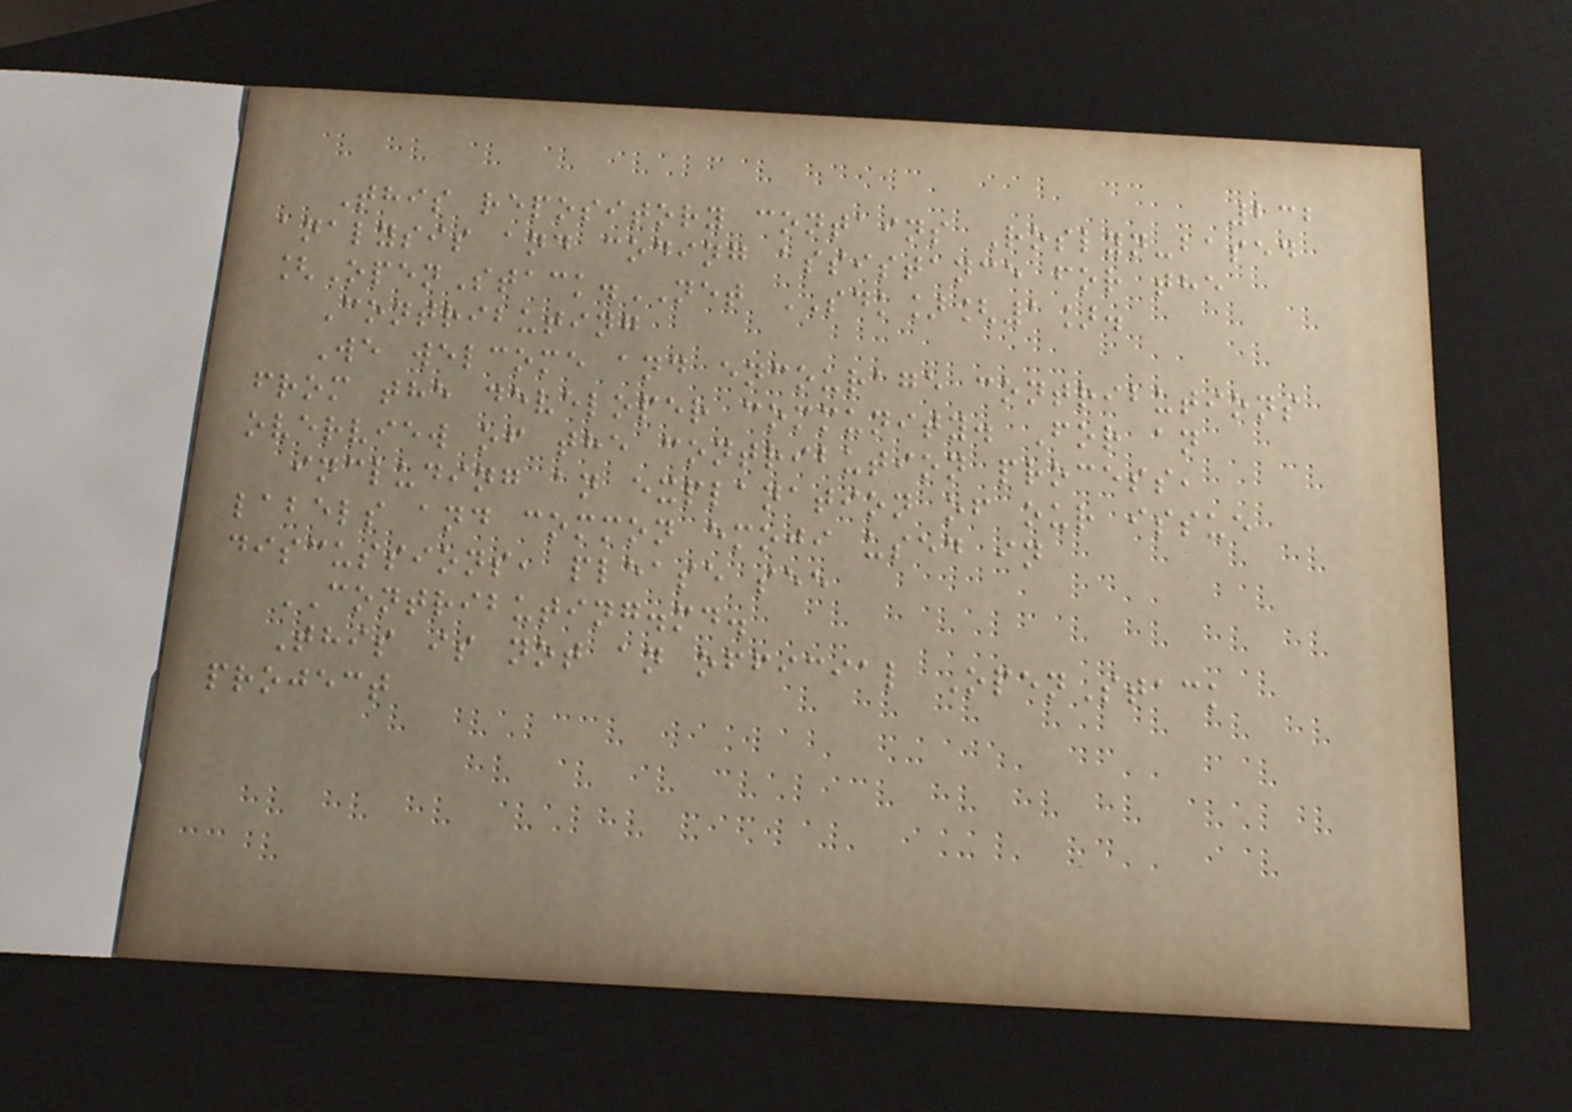232
This repository contains Roslyn-based
analysis and coding assistance for the
[OpenStack.NET SDK][1].
Contributing
We welcome and encourage contributions
from the developer community. For an
overview of the contribution process,
including an explanation of our issue
labels and common emoji used in
discussions, please see
CONTRIBUTING.md.
This is not an official OpenStack
project
